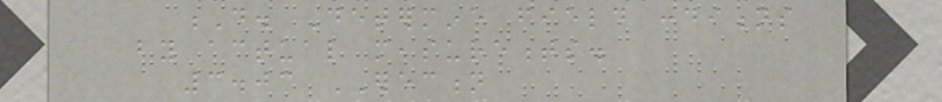D. Determine field conditions
by actual measurements.
3.03 ERECTION
